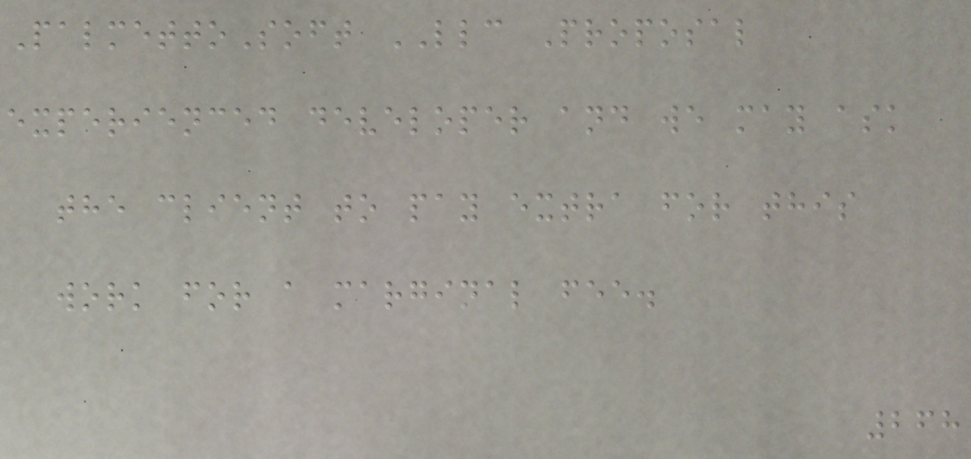PalmettoSoft LLC Proposal
experienced developer and we may ask
the client to pay extra for this
work for a marginal fee.
268
